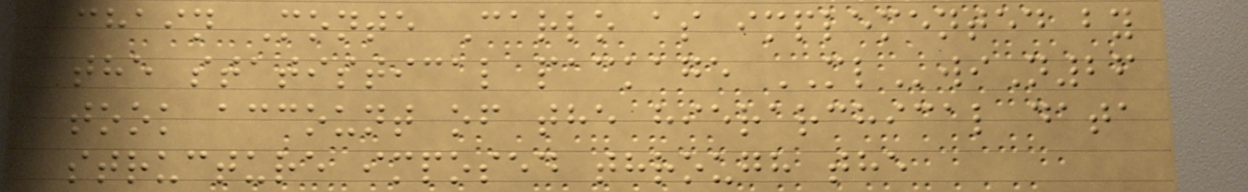chain Monte Carlo as implemented by
the statistical package MLwiN26
took account of the hierarchical data
structure imposed through the
